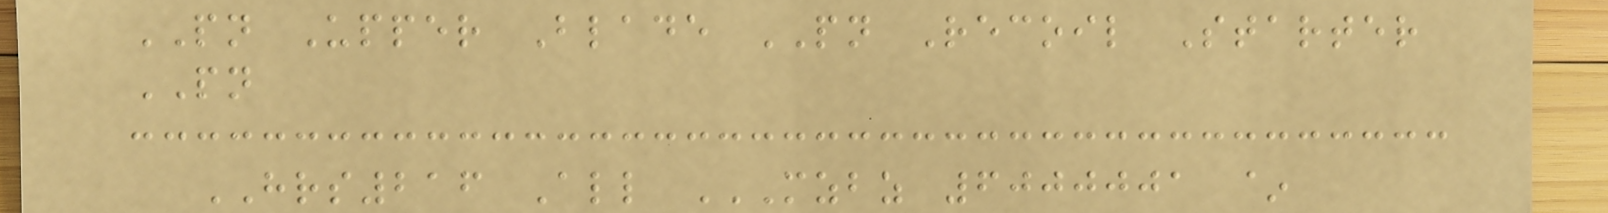PN Upper Blade PN Recoil Starter
PN
HRS216 All MZBZ 6000001 ~
